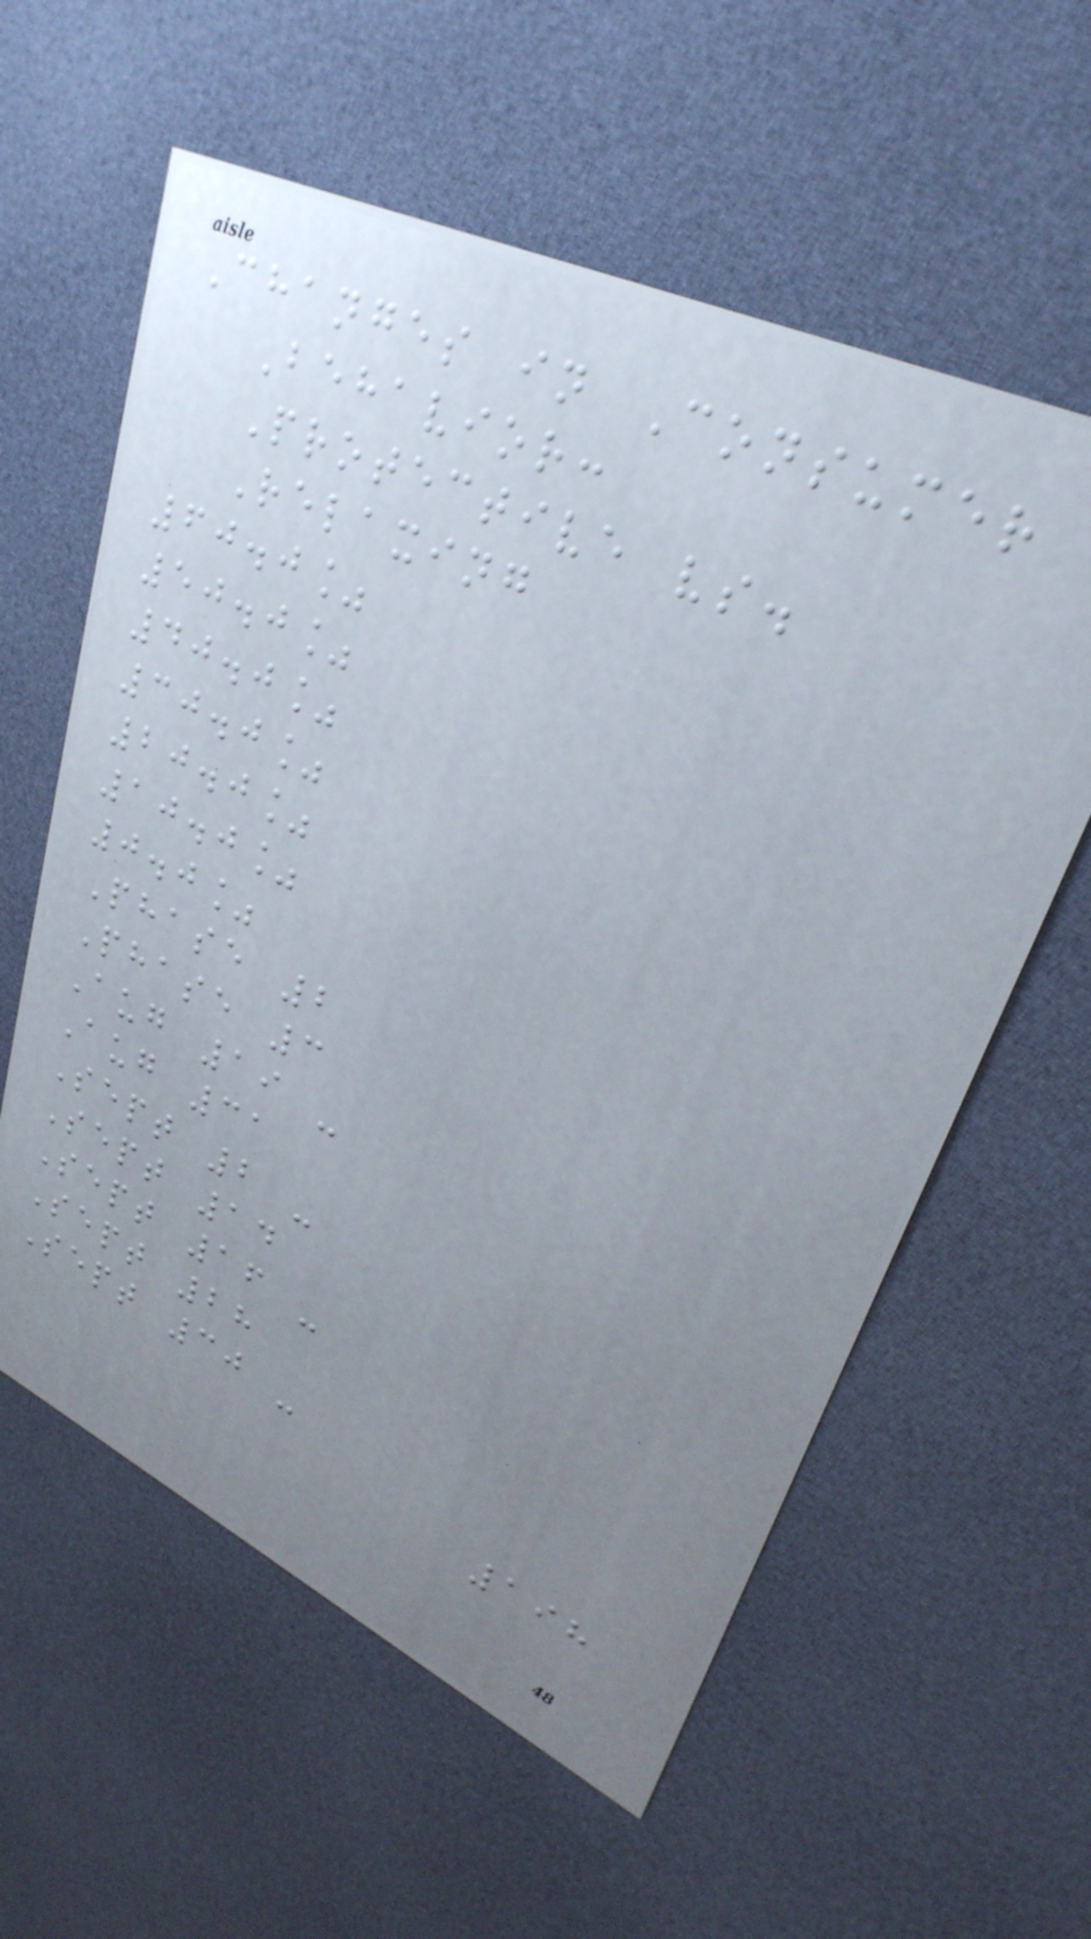Changes in Consumer
Behavior:
Protective vs.
Relaxing
60.0%
50.0%
40.0%
30.0%
20.0%
10.0%
0.0%
Phase 2
Phase 3
Aug 19 -
Aug 31
Sept 2 -
Sept 14
Sept 16 -
Sept 28
Sept 30 -
198
